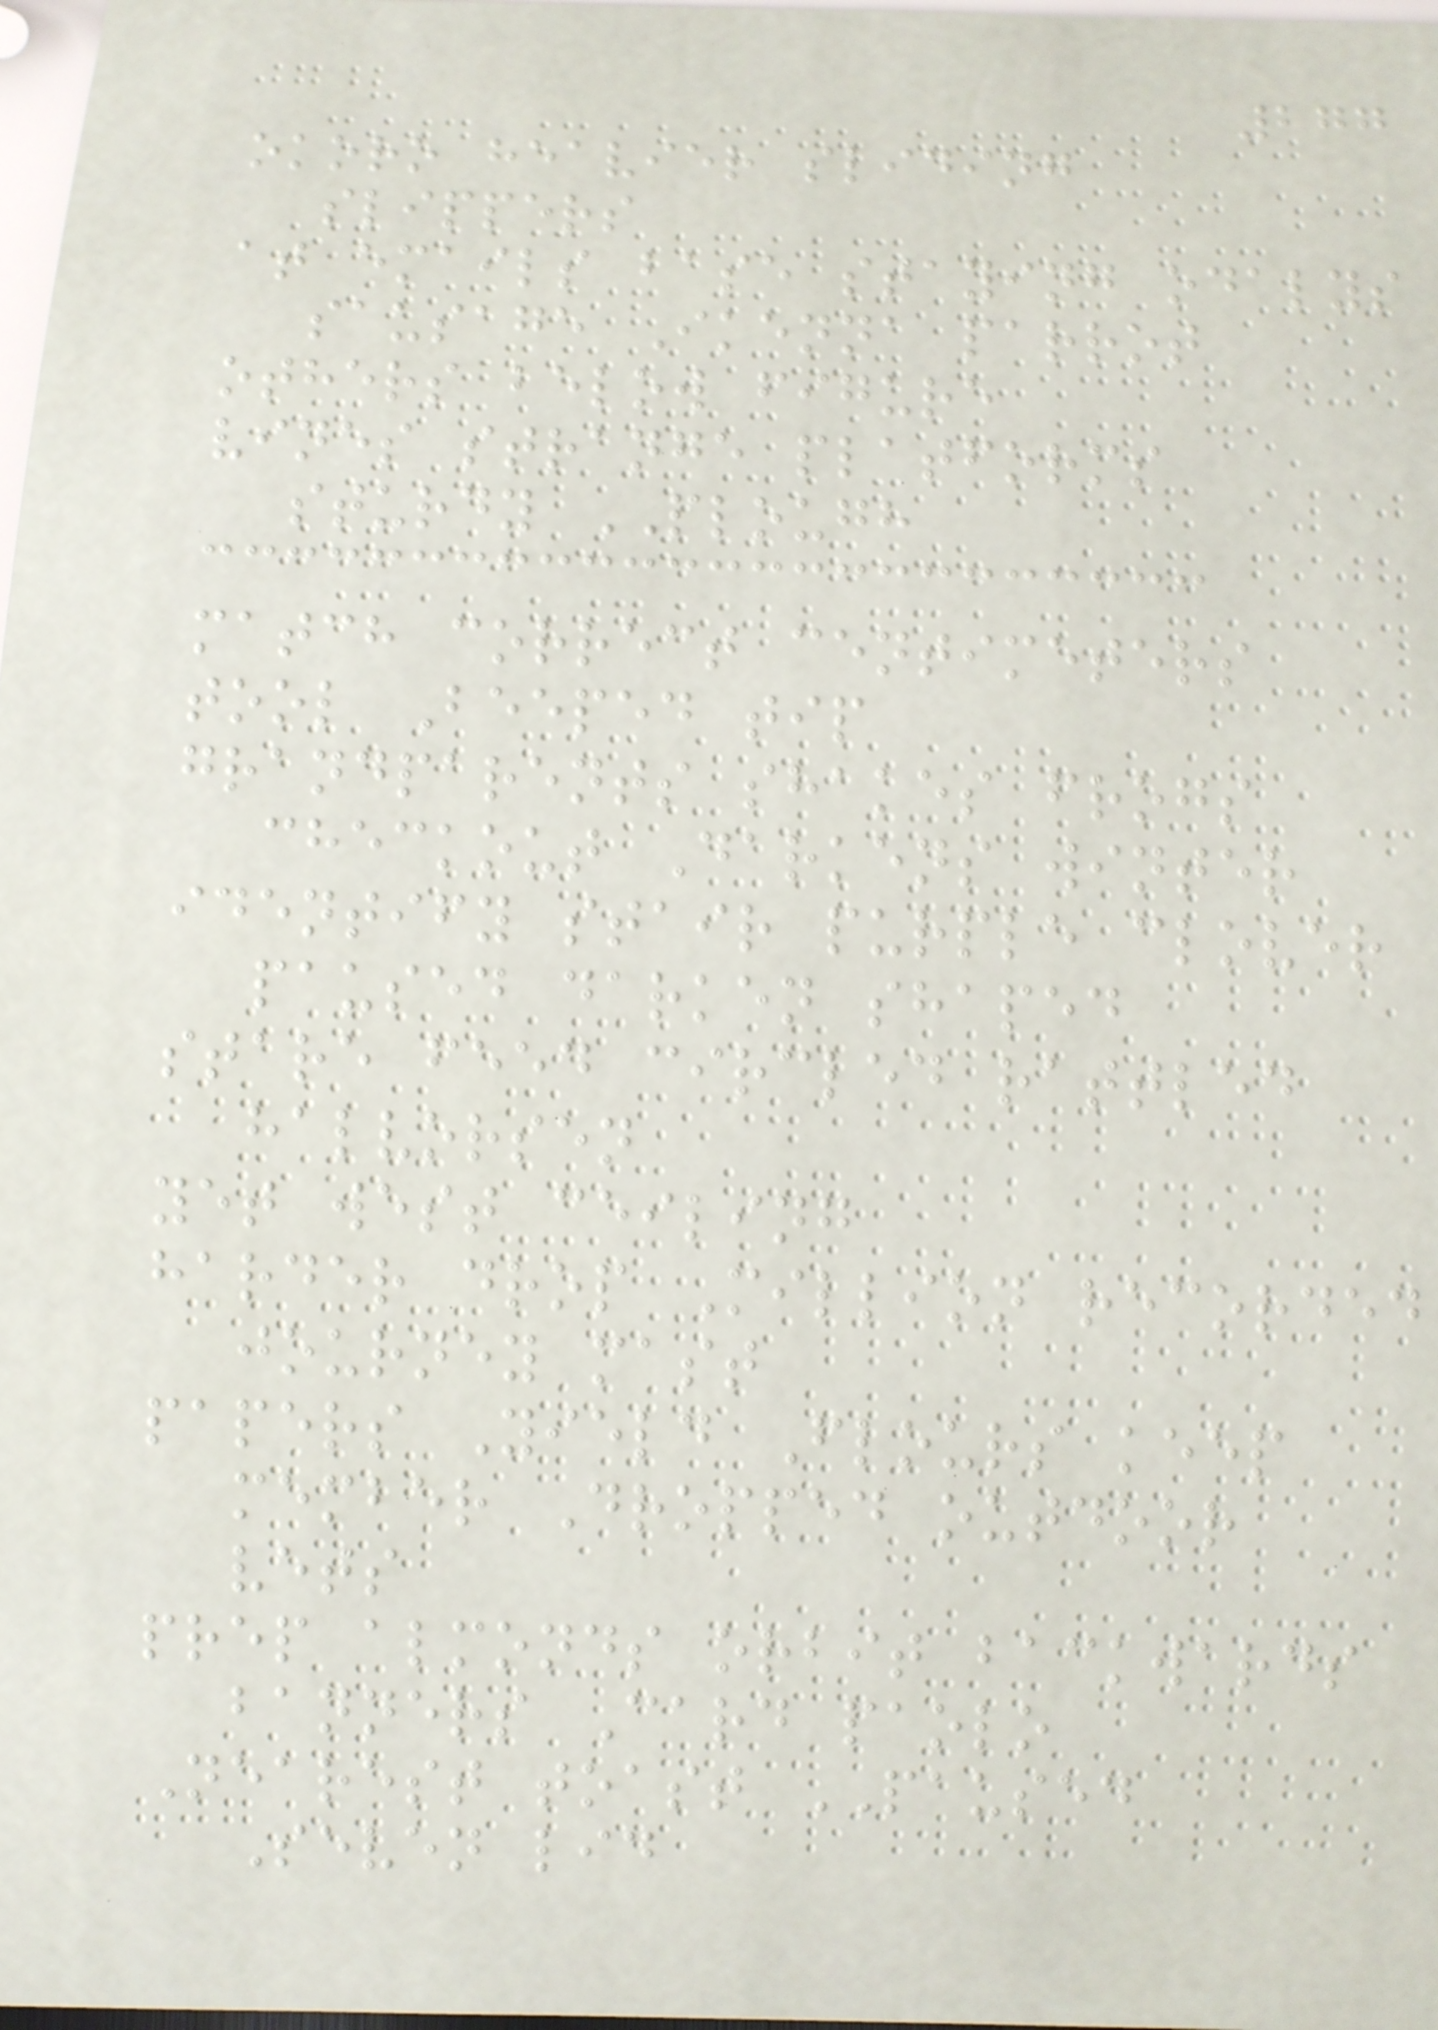277
okoro heavier sliding
slippers
at emails base staying odalys
sausage Ikenna parrot
others below figure
vines strange platforms
sturdy PLOUGH
match correct centimeters
tool Beeped tip
grandparents shakes frogs
checkout Darkens winter
identify stair purple clover
paused darken shaped
stare feed circled rattled
halvorsen
yet west ceiling
harder drop Million recorded
journey mast
papers Yield Flours keep
member Dropped outdoor
vets
prep almonds orbit backwards
banners Card paolo
Nearest toast PAUSED
Seven lid
